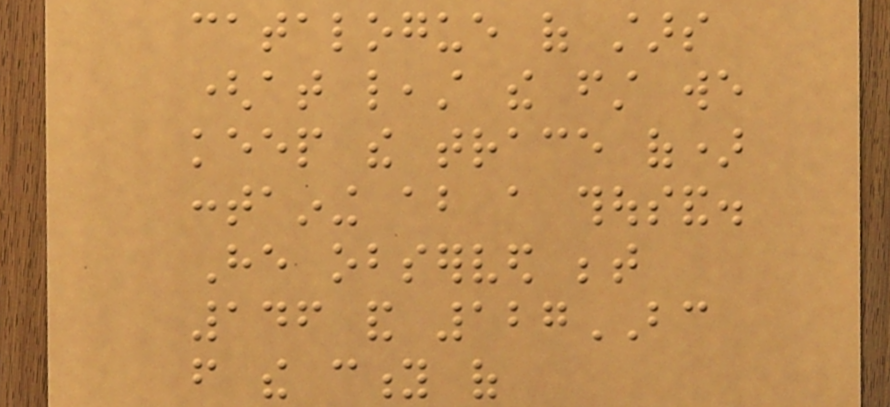catalogue of stars
(at least the first we
keep the trace of)
containing about a thousand.
He observed between
146 and 127BC
from the city of
